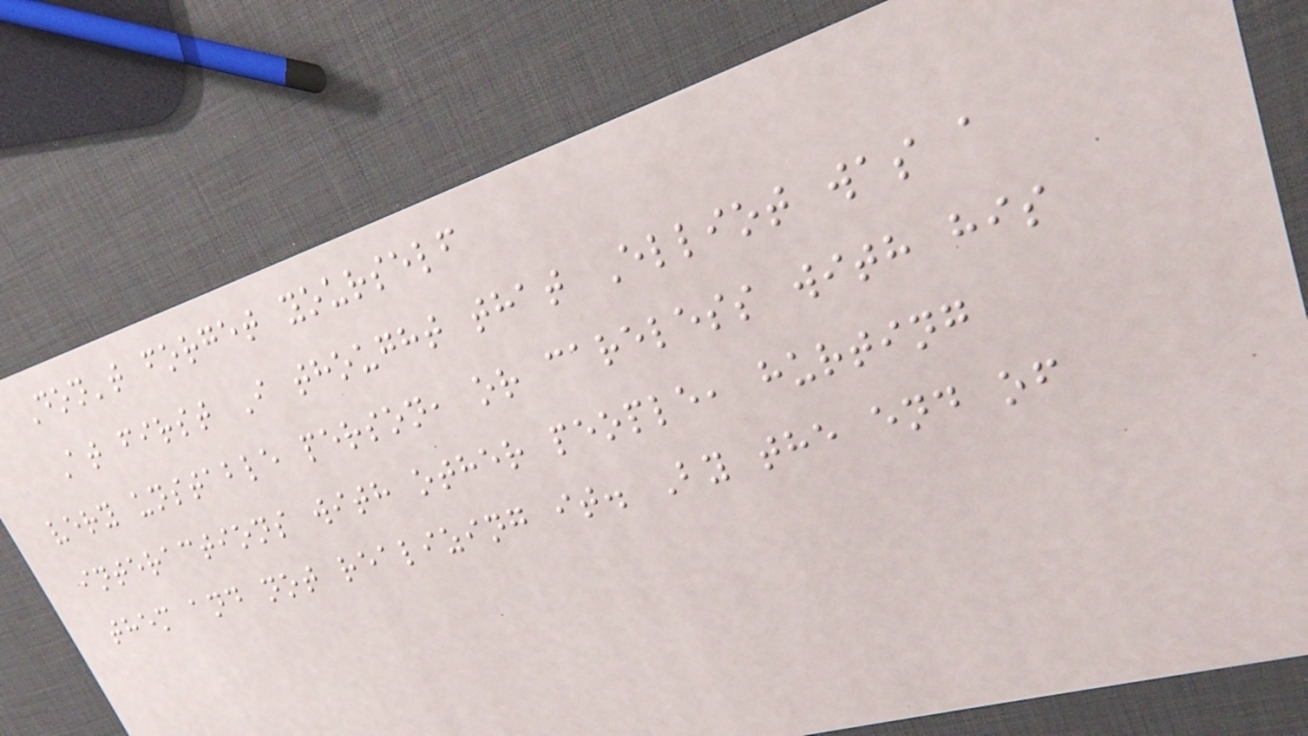Don't forget yourself
At first I thought that Elliot was a
very unstable person, or careless with his
interactions with other people, hurting
them and not realizing it. By the end of
